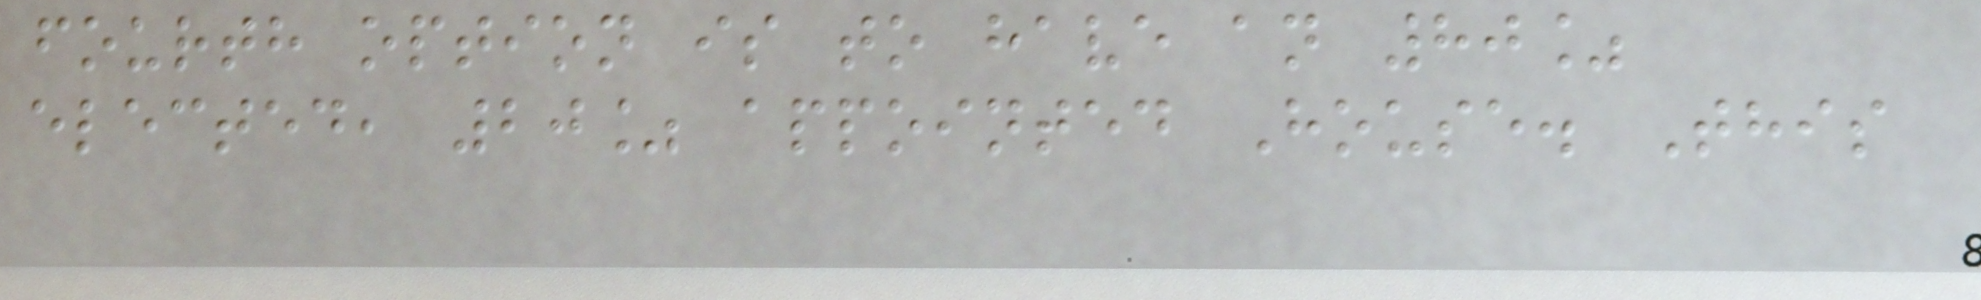fourth option is to have an 80%
elected, 20% appointed House. This
